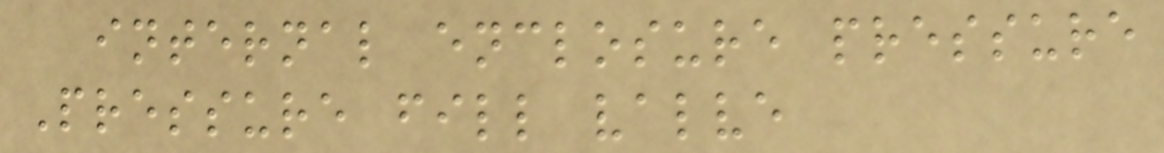internal enclosure pressure
Pressure fill valve
